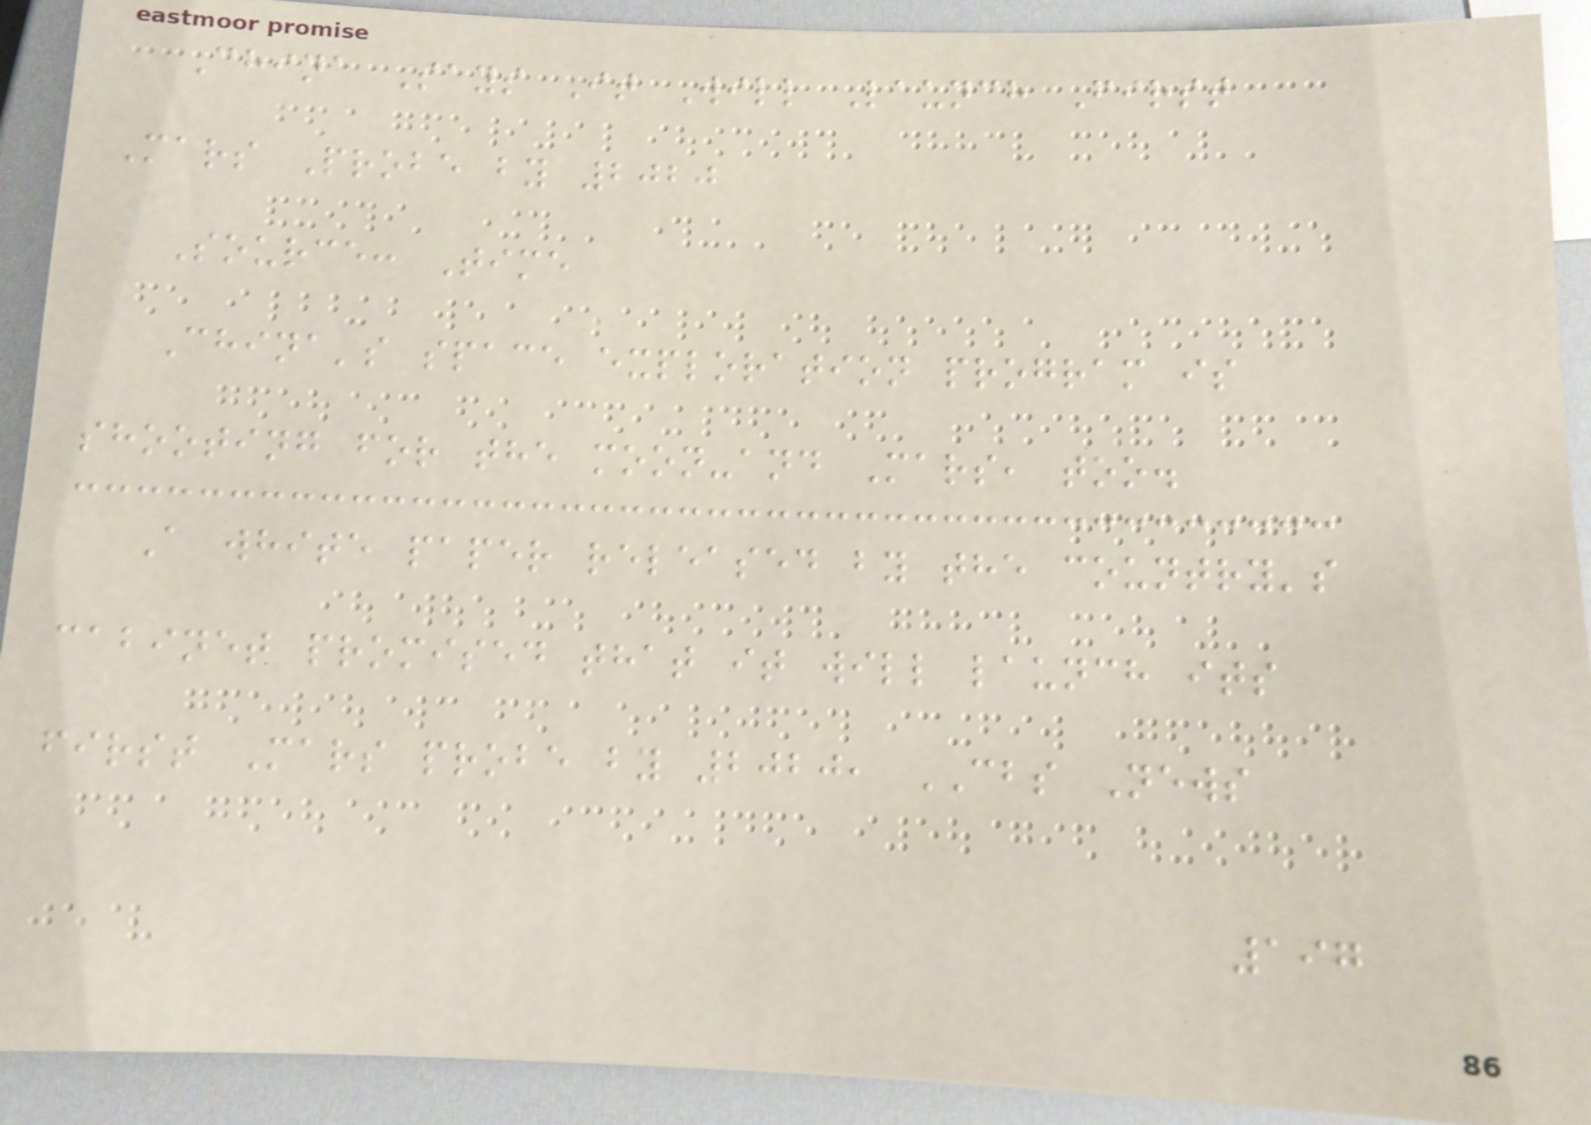China Says It Will Launch First
Mars Probe by 2020
Source: Time
China's space exploration program is
shooting for the moon-and Mars, too.
A white paper released by the country's
cabinet promised that it will launch its
first Mars probe by 2020, CBS News
197
